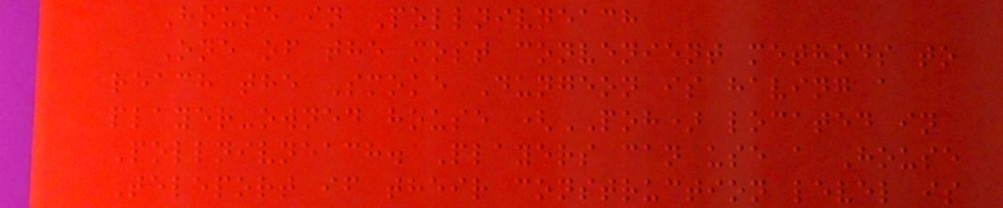House in Pollnivneach
One of the most convenient methods to
reach the Smoke Dungeon is having a
player-owned house (POH) located in
Pollnivneach. Players can use a House
Teleport if their construction level is
